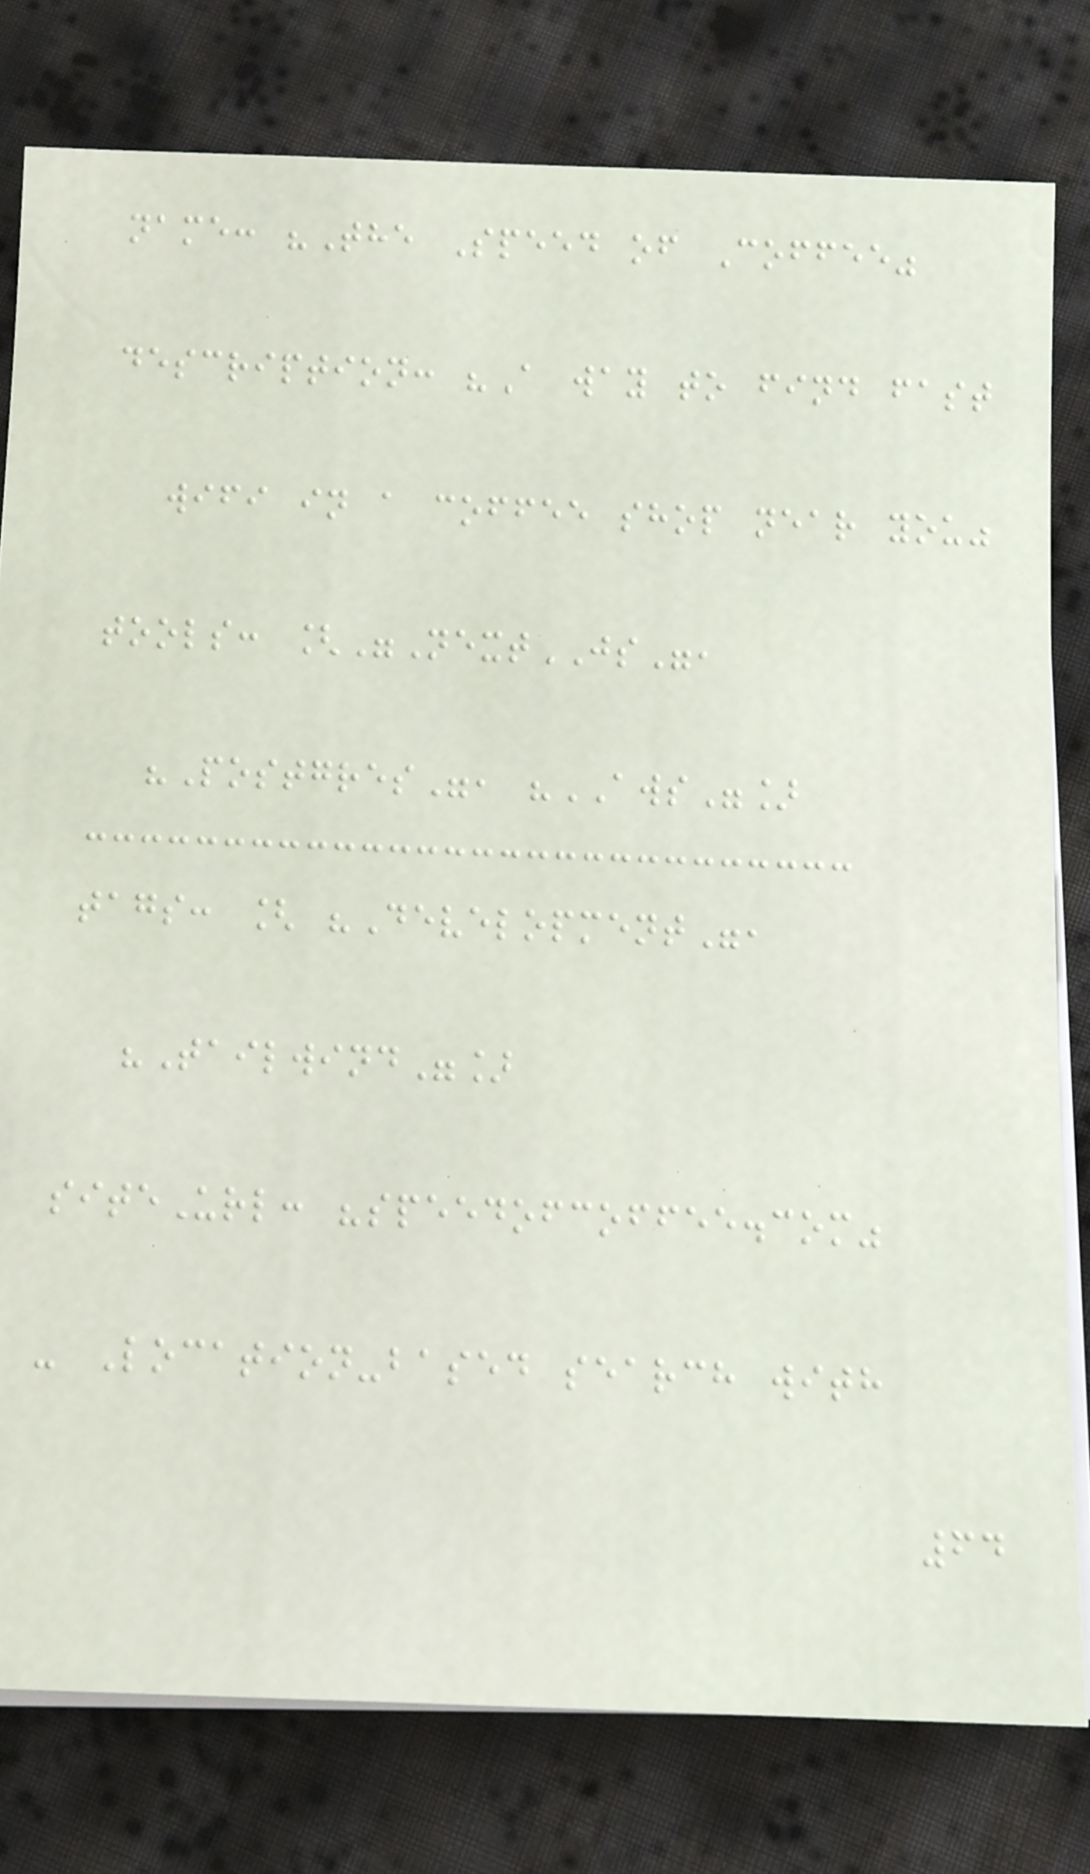name: "The Speed of Coffee"
description: "A way to find fast
wifi in a coffee shop near you"
tools: ["NextJS",
"Postgres", "AWS"]
tags: [ "Development",
"Tailwind"]
siteUrl: "speedofcoffee.com"
- Location-based search with
64
